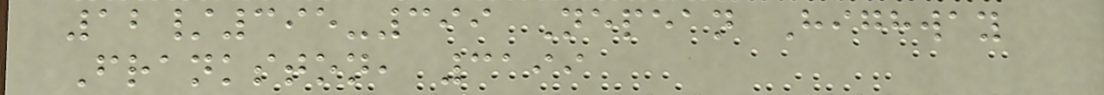12/395-399 Nepean Highway
Frankston, 3199
